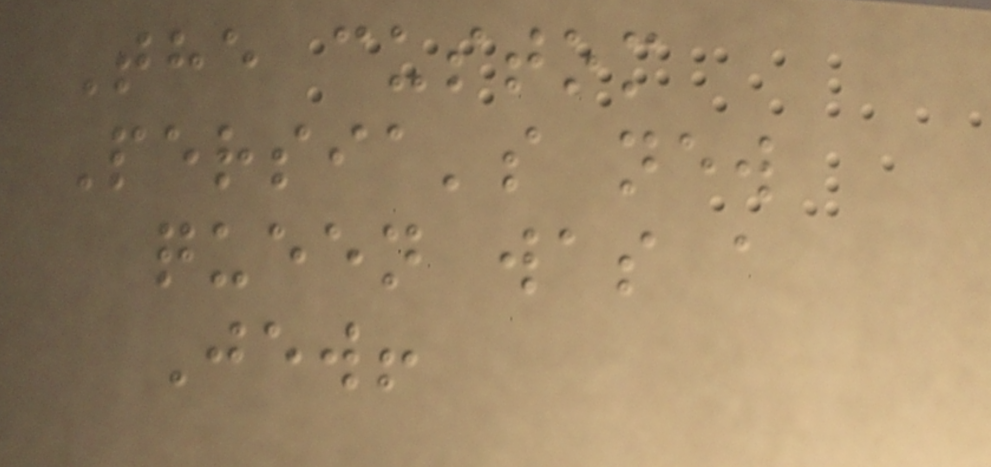The custom
Persia's new
queen was a
Jew!
